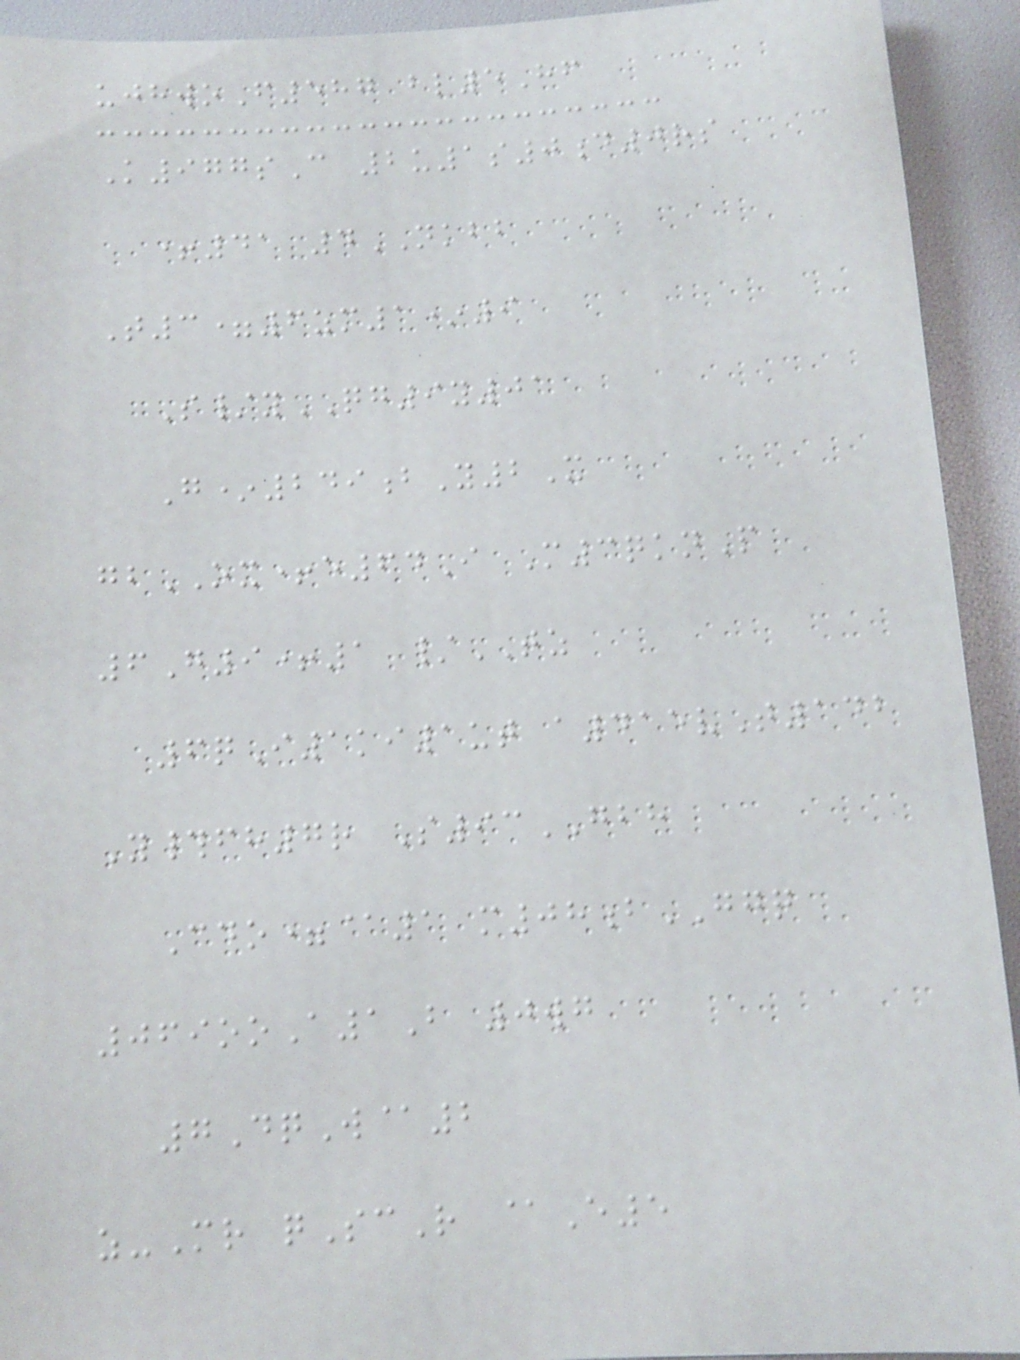ujhwoF587 bl5Hf
K977sC 2u1s0d0rs
+41 4NKBB
T3=6zm1*9
S/yQG9y01
G*249bY2X
gbOX+e64I M3qknP
6G9+1 /TZ
6qI1ki1ut a415vT142
Y#fh7r S93GBH
Cdo=@1 m08bGGQ
069ooA1B 0wg
7DqW@2
z-Mr qScR @E5
